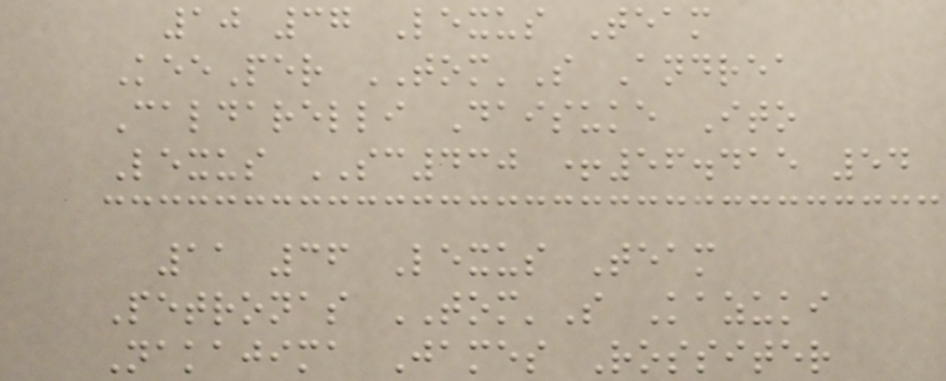10 37 Lexus Team
KeePer TOM'S Andrea
Caldarelli Daisuke Ito
Lexus SC430 +56.415 54
11 36 Lexus Team
Petronas TOM'S Kazuki
Nakajima James Rossiter
